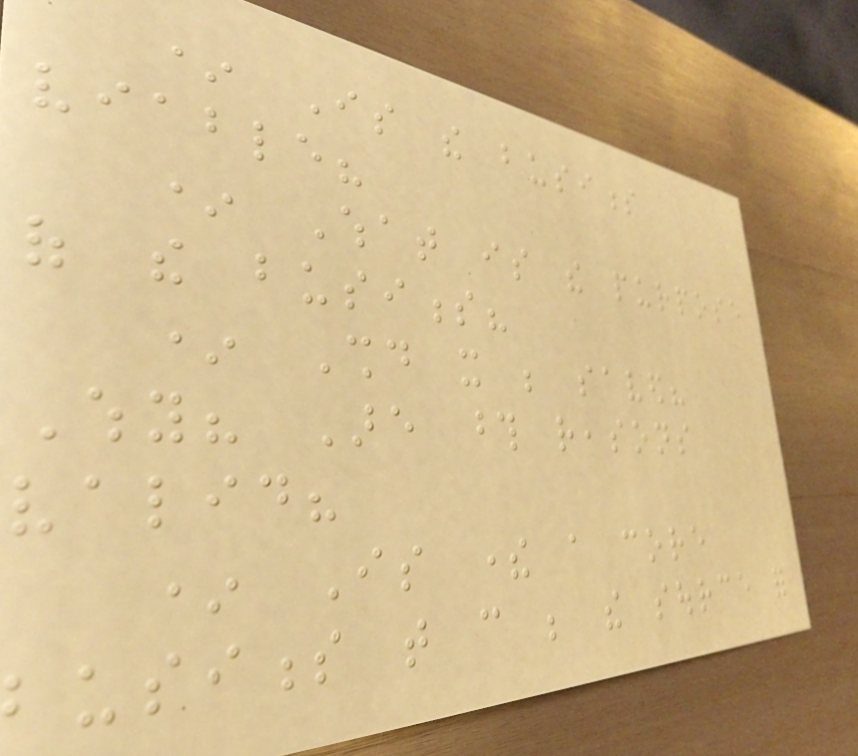* Is the business
viable?
* What is the purpose
of the business?
* Should it be saved?
Why? Are those reasons
valid?
* Is there a core
business that can be the source for
